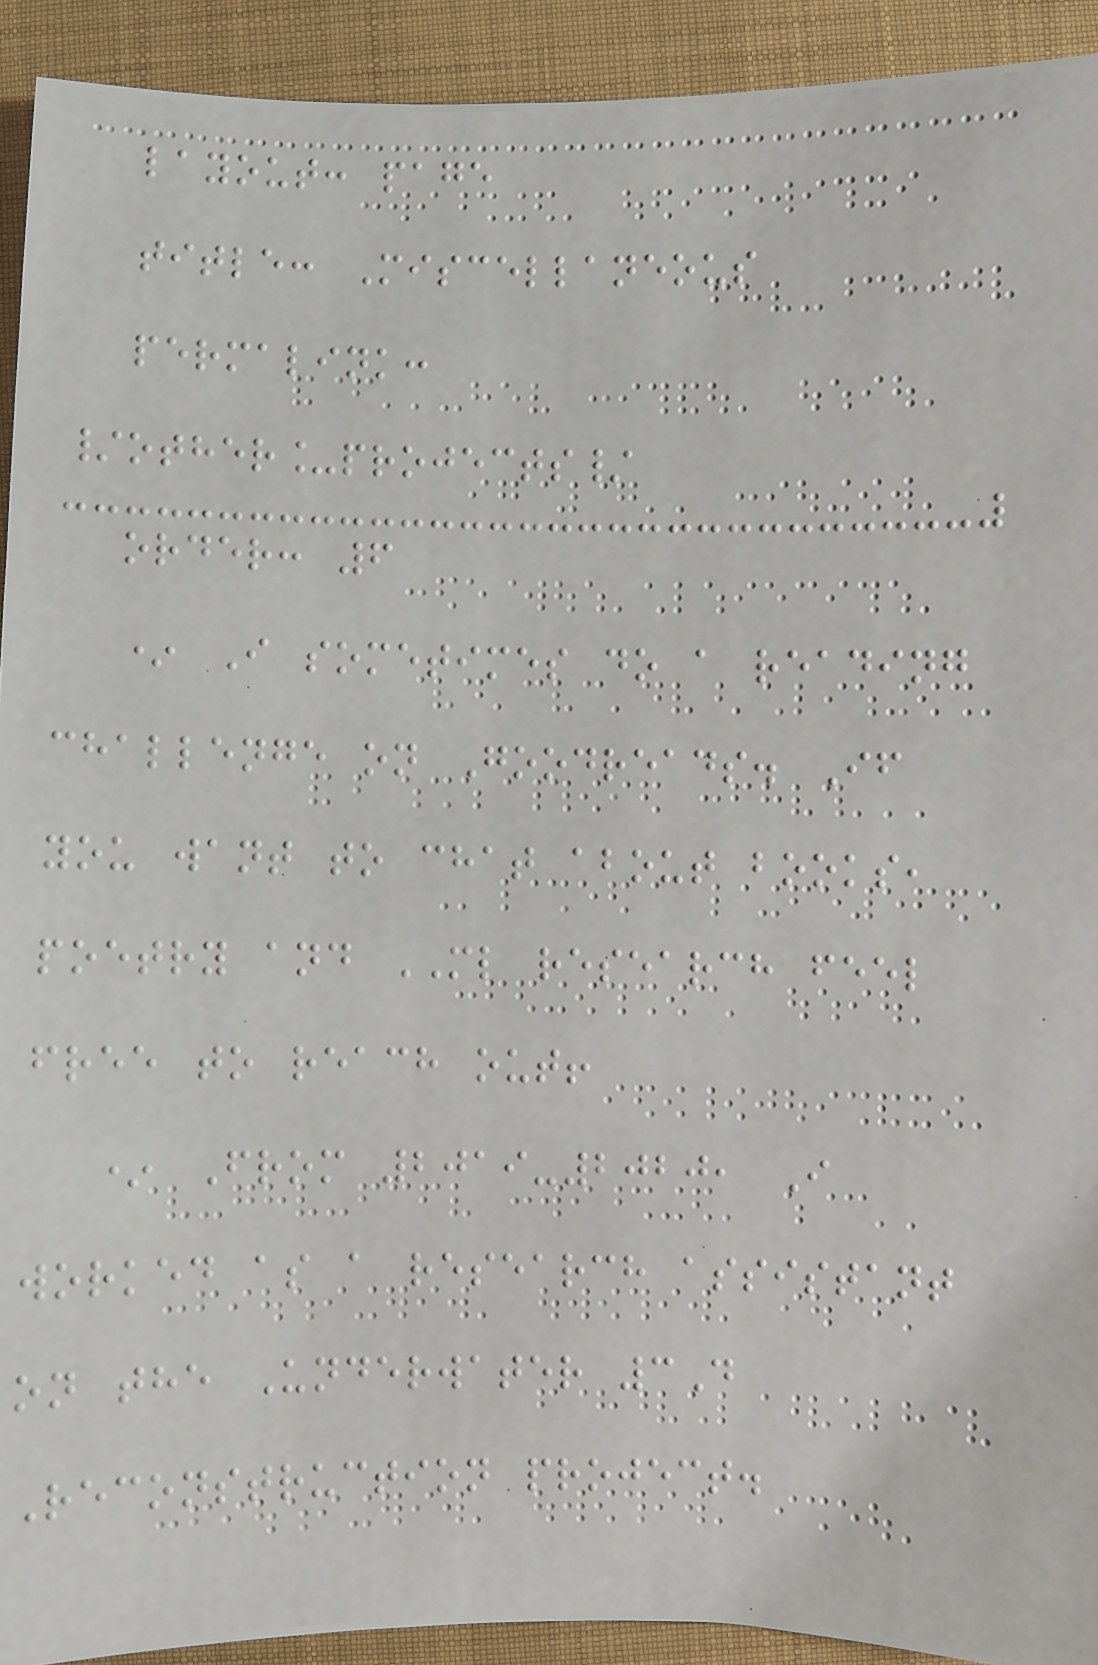layout: page
title: Miscellaneous
permalink:
/other_projects/
order: 6
* I sometimes do a reading
challenge on Goodreads. If
you want to chat about books,
poetry and ML research feel
free to reach out!
* From 2019-2020, I
worked as a research assistant
on the Underwater 3D
Reconstruction project.
